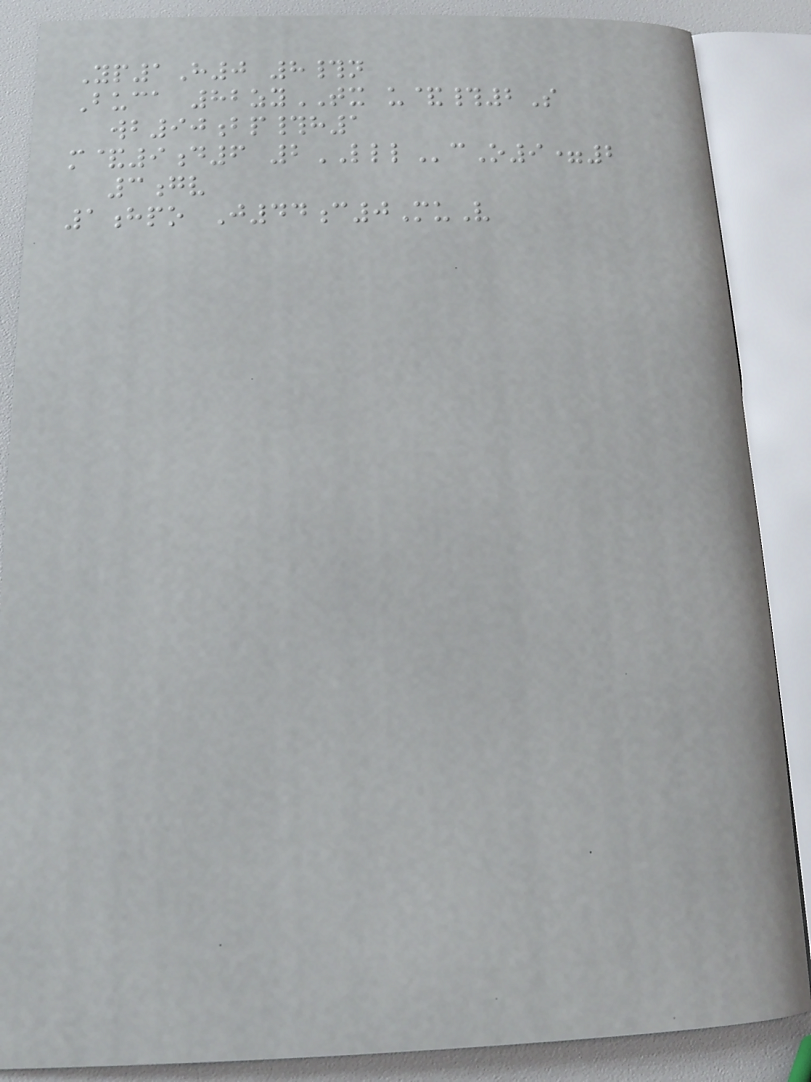Yp1H0 8#n
Buca 82zyTX u&#2S
wb90bp#h1
m&9d6 2LLLcO9=2
3gv
1hpo J44c0MuV
